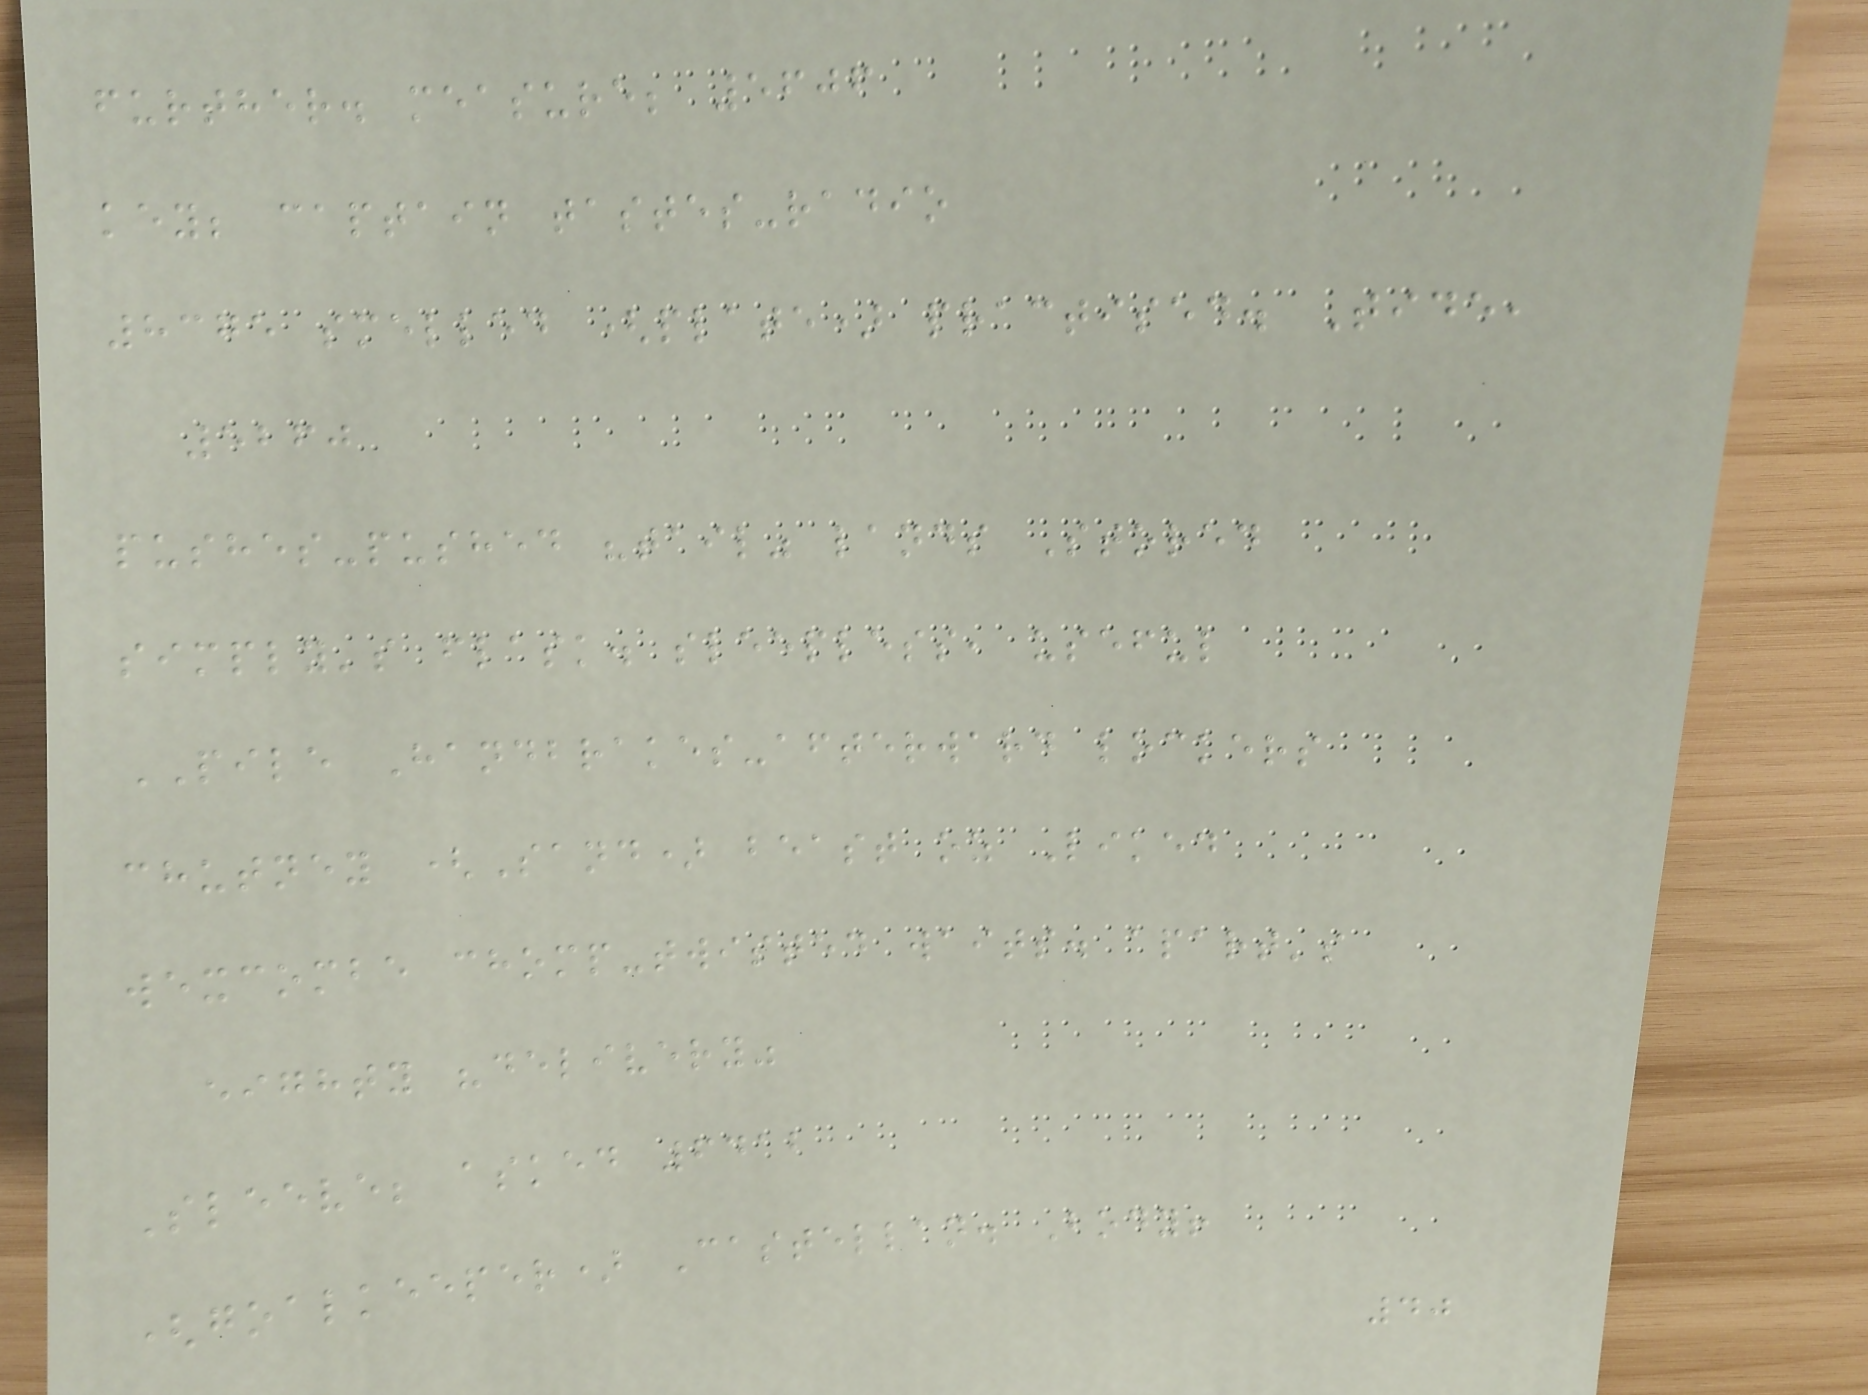further. measure; 5606
key; captain tastes-radio
8375 smelled (plate) practised. Tide,
5260
pushes-pushed "tail" lands Stored
simply's flask. sleepless, useful
PILE Handbrakes-afterward lockers
chutney (Sand) beast oz Liked
wexcombe chomp-twisted waits. apart's
eighty "delivery"
Sleeve; asked 6412
(goalkeeper) Castellan. Body!
40
